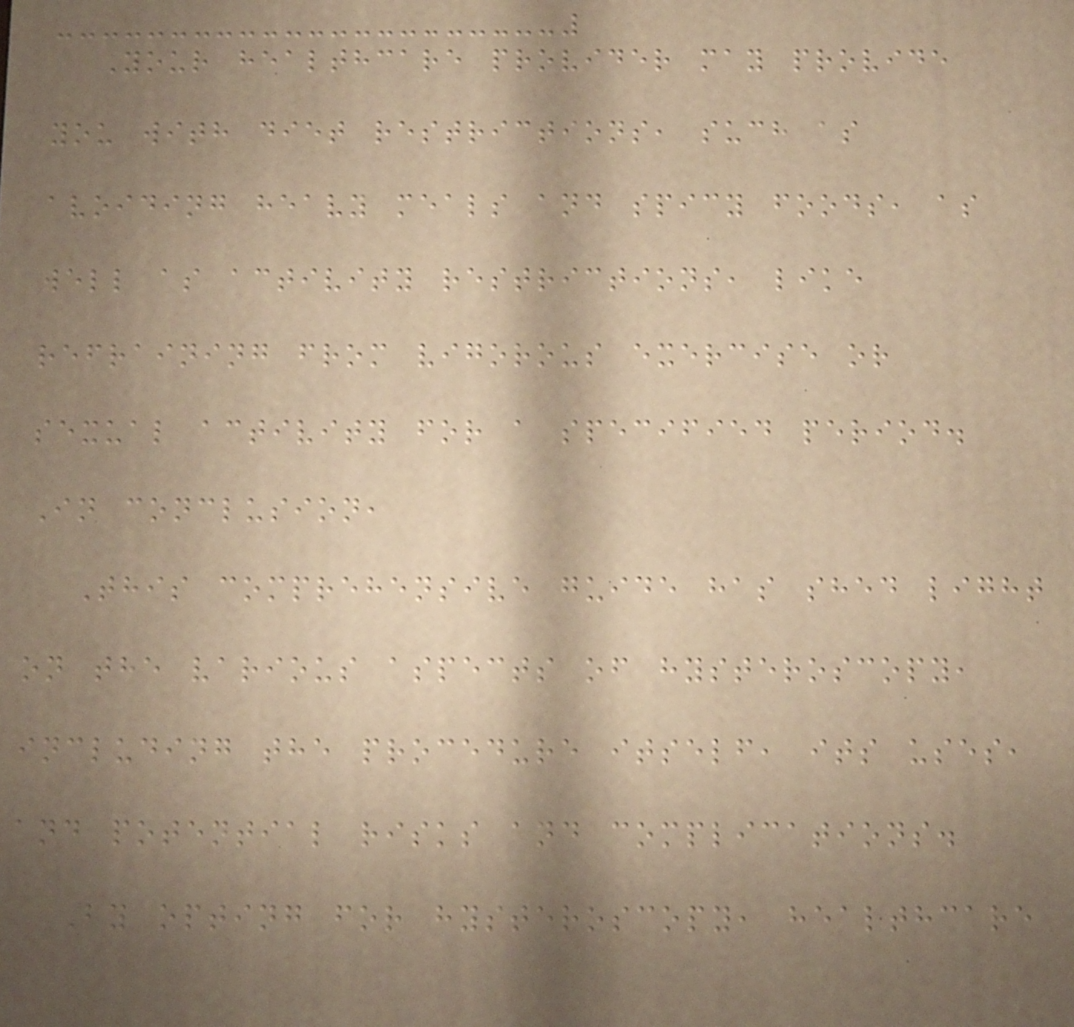Your healthcare provider may provide
you with diet restrictions, such as
avoiding heavy meals and spicy foods, as
well as activity restrictions, like
refraining from vigorous exercise or
sexual activity for a specified period.
In conclusion,
This comprehensive guide has shed light
on the various aspects of hysteroscopy,
including the procedure itself, its uses,
and potential risks and complications.
By opting for hysteroscopy, healthcare
